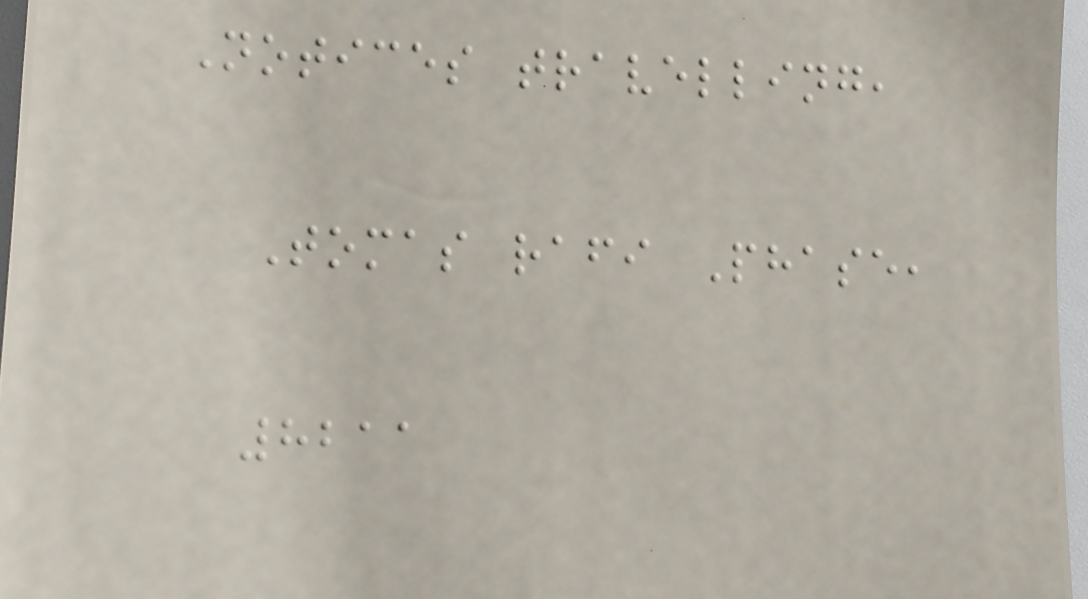Notices travelling,
Tomas rafi Phase,
8211
